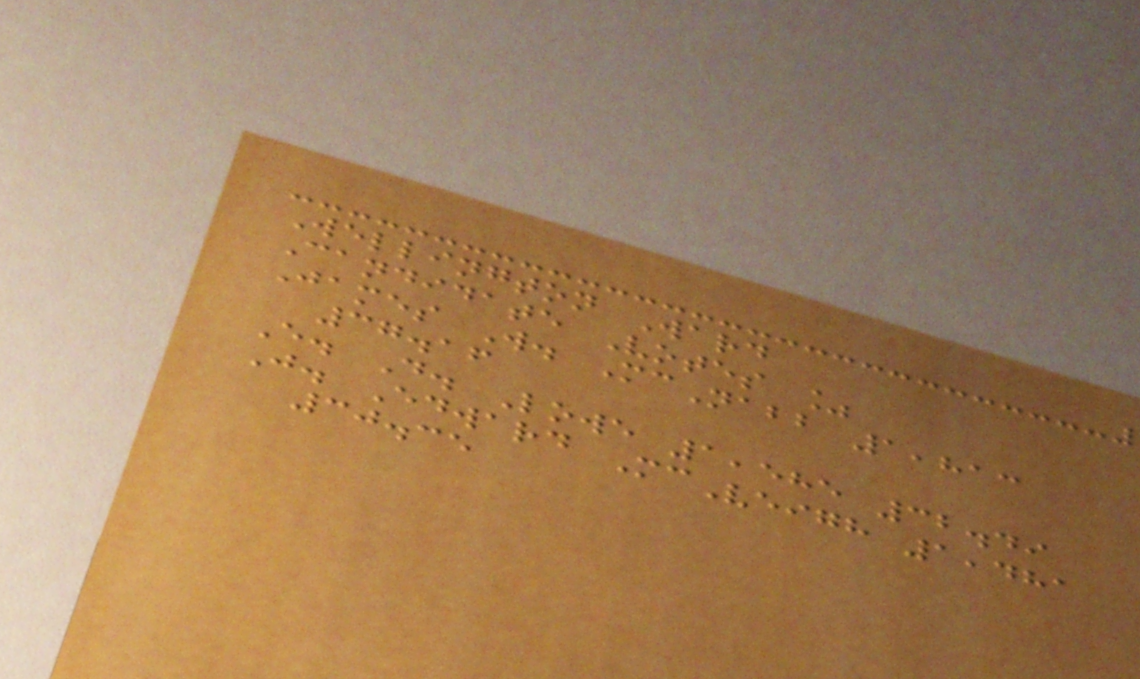Wellington Ward
Candidate Votes %
James W. McNabb 1,813
37.16
E. D. Lowe 1,585 32.49
J. Edward McVeigh 1,481
30.35
